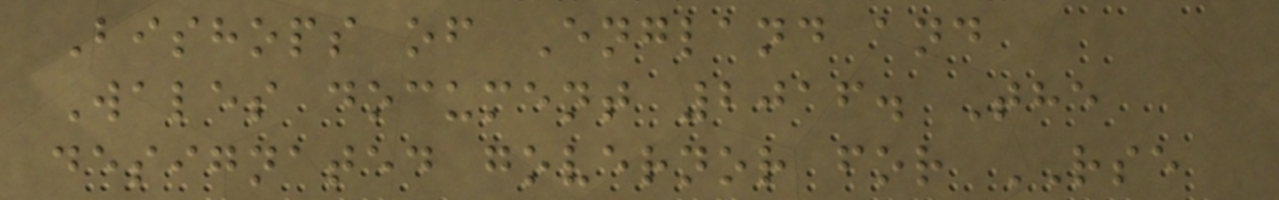Bishops of England and
Wales document 2016. The
designated governor for RSE
